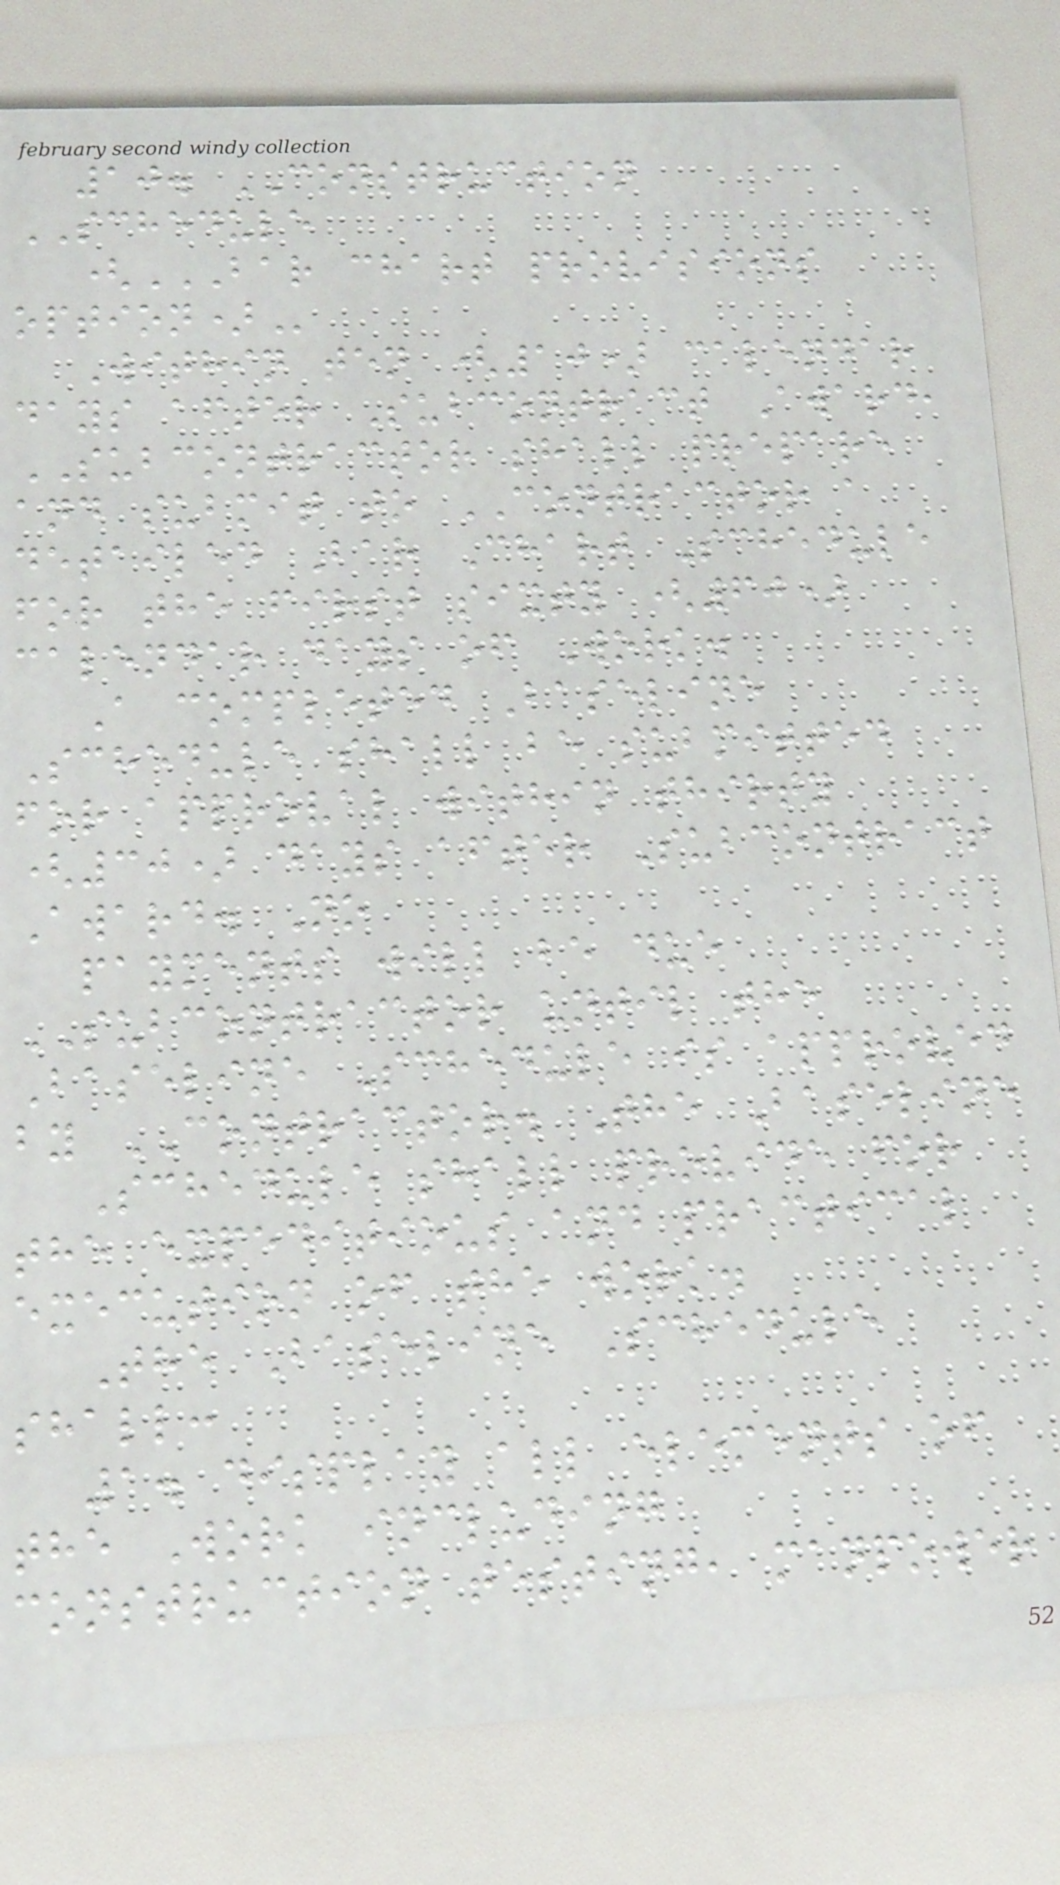10. CONSTRUCTION
SCHEDULE
(BAR CHART PROVISIONS
Within ten (10) calendar
days after Subcontract Award,
SUBCONTRACTOR shall prepare
and submit to CONTRACTOR a
detailed Bar Chart Schedule
for the first sixty (60)
calendar days of Work.
A completed Baseline
Schedule shall be submitted
for approval within thirty
(30) days after Subcontract
Award. No
payments will be due
SUBCONTRACTOR until the
Baseline Schedule is approved
by CONTRACTOR. The Baseline
Schedule shall provide for
the expeditious and practical
execution of the work.
The Baseline Schedule
shall:
1. display all elements of
the Work including
construction testing, manpower
